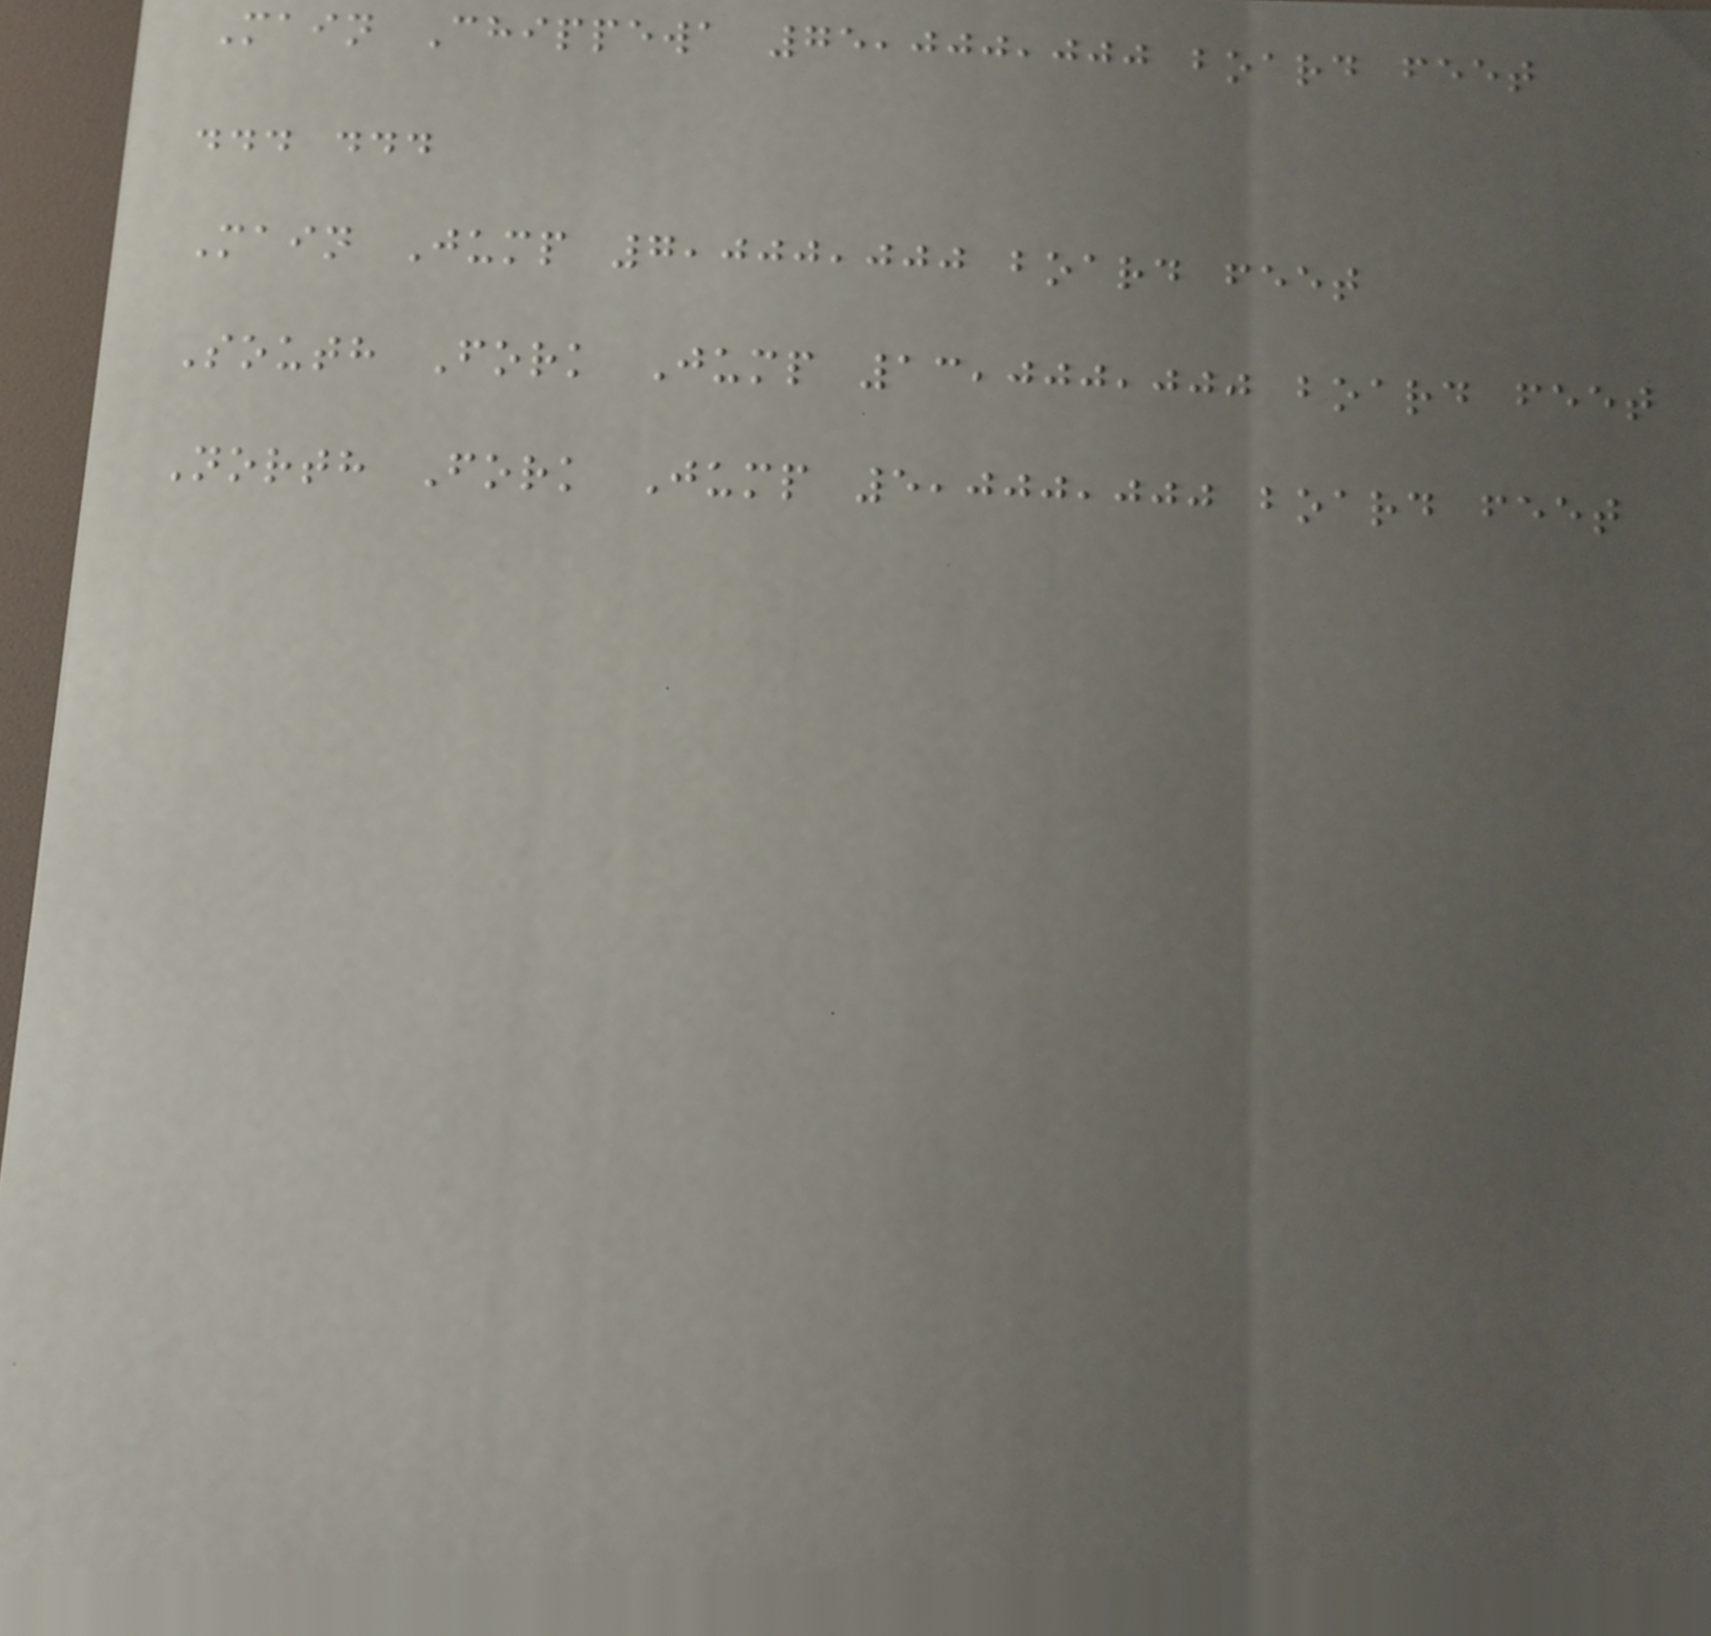Main Chippewa 75,000,000 board feet
... ...
Main Jump 7,000,000 board feet
South Fork Jump 13,000,000 board feet
North Fork Jump 5,000,000 board feet
